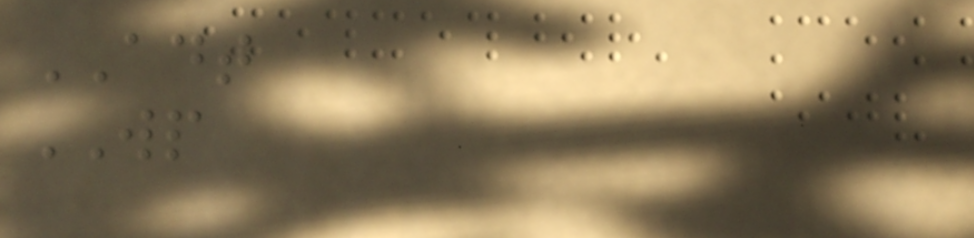ADT
WP
